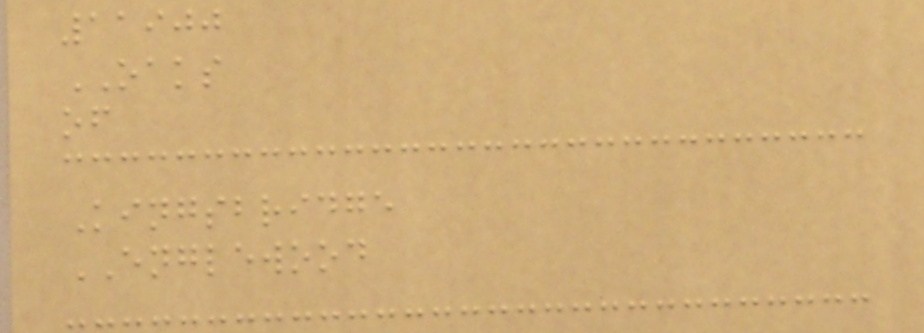11900
OAKS
of
Kingsbridge
ENGLEWOOD
